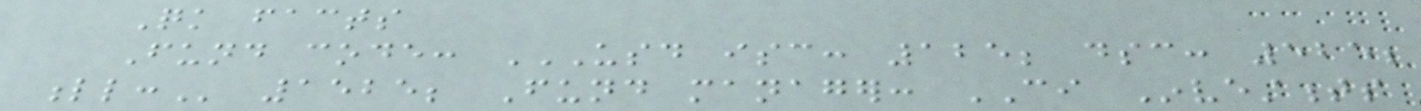Quick facts
Fund code: USD ISC: 125; DSC: 525;
LL: 1525; Fund manager: CI Investments
